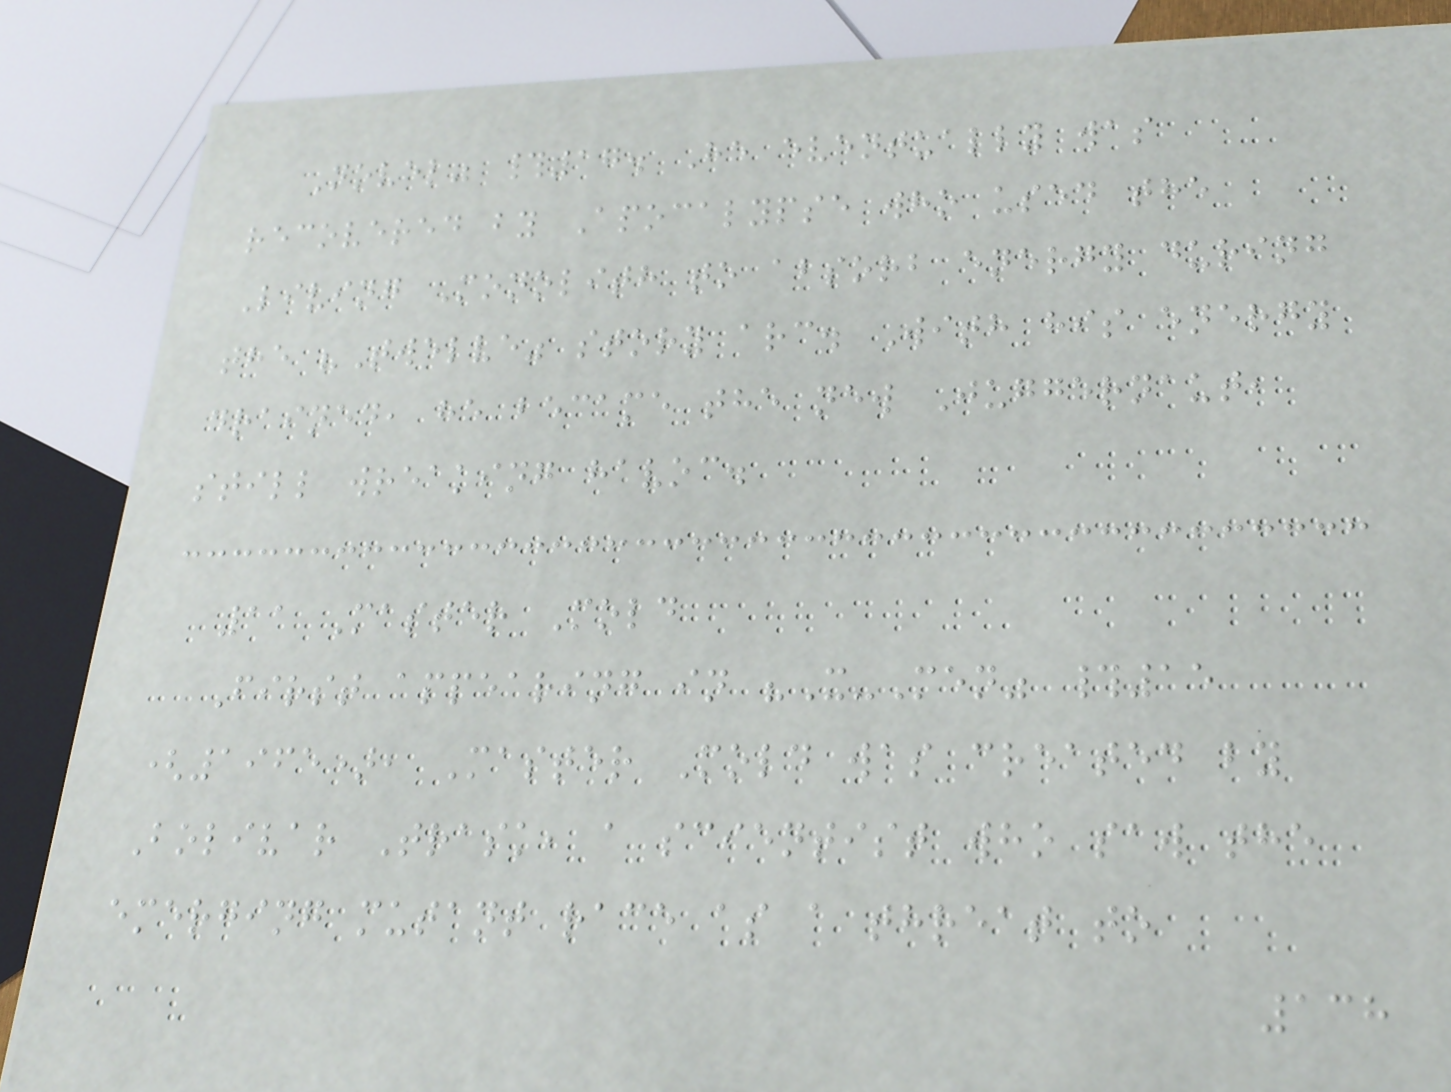Novel" #17. He eventually was
recovered by Apocalypse who used the
Living Monolith to absorb energy during
the "Twelve" story arc. With his energy
drained, he became the new Juggernaut,
still wreaking havoc.
11 Master Mold
First appearing in "X-Men" #15
(1965), Master Mold was created by
Bolivar Trask, a scientist who saw the
emerging mutant race as a threat to
138
